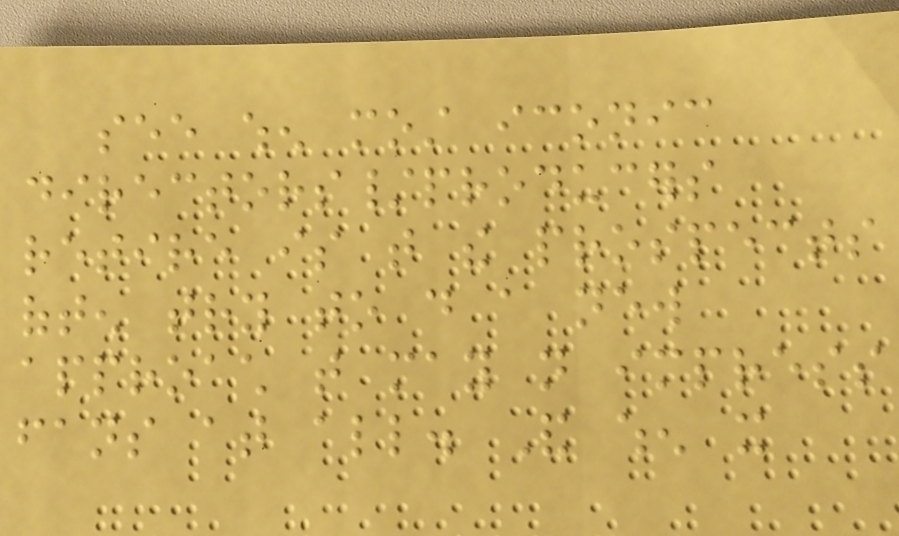see when most iconic
directors/producers
retire is that the prospects
often try to do a new
approach that may not impress
fans at all. And when it
